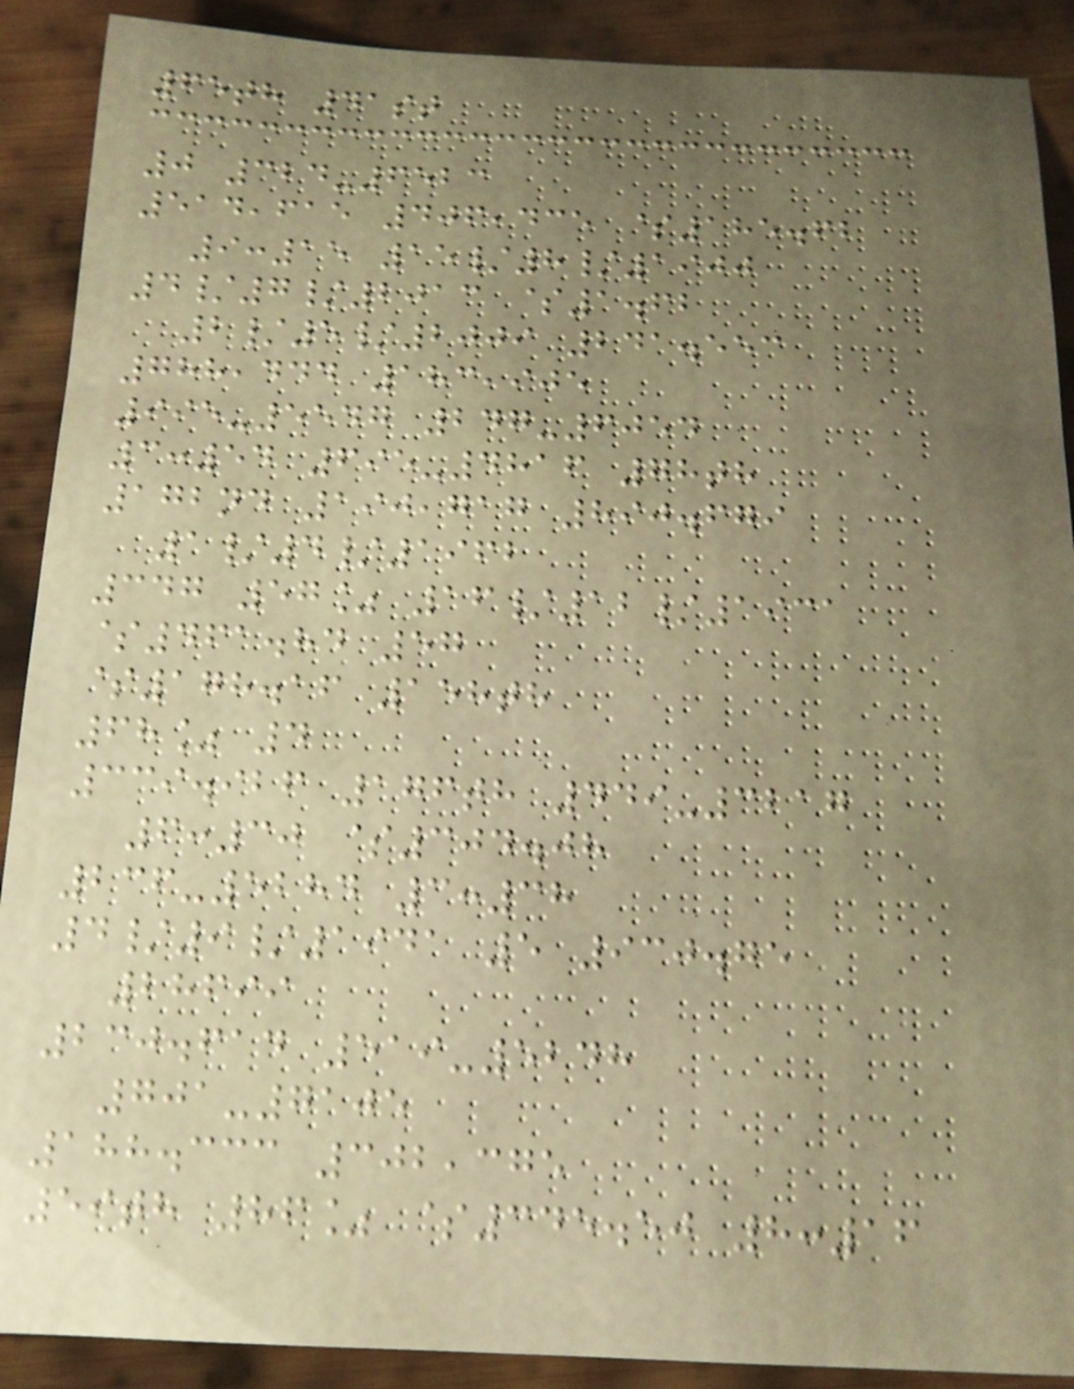65th 41st
0 324-6523
514,615 406,435 $185.62
9:15 15/8/1900
4/7/2013 $1.62
2/5/2009 241.553
788,444 183,905
995-5547 247-6054
3:54 695-4816 78th
172nd 190,717 890.679
1/4/1962
347 57% 16/12/1931
$461.84 57
$178.16 158th
68% 4
339.926 176th 449-3217
6:30 $304.08
236-5284 3:38
4/9/1941 5 930.75
28699
230.614 519-5248
701-7105
188.333 302,375
59th 86% $345.50 8:16
